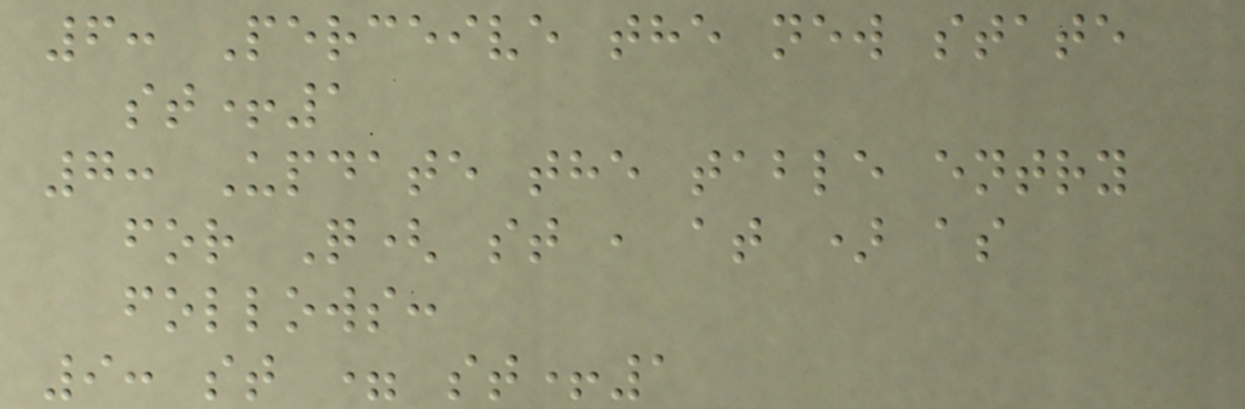6: Perceive the new state
st+1
7: Update the table entry
for Q( st , at ) as
follows:
9: st = st+1
